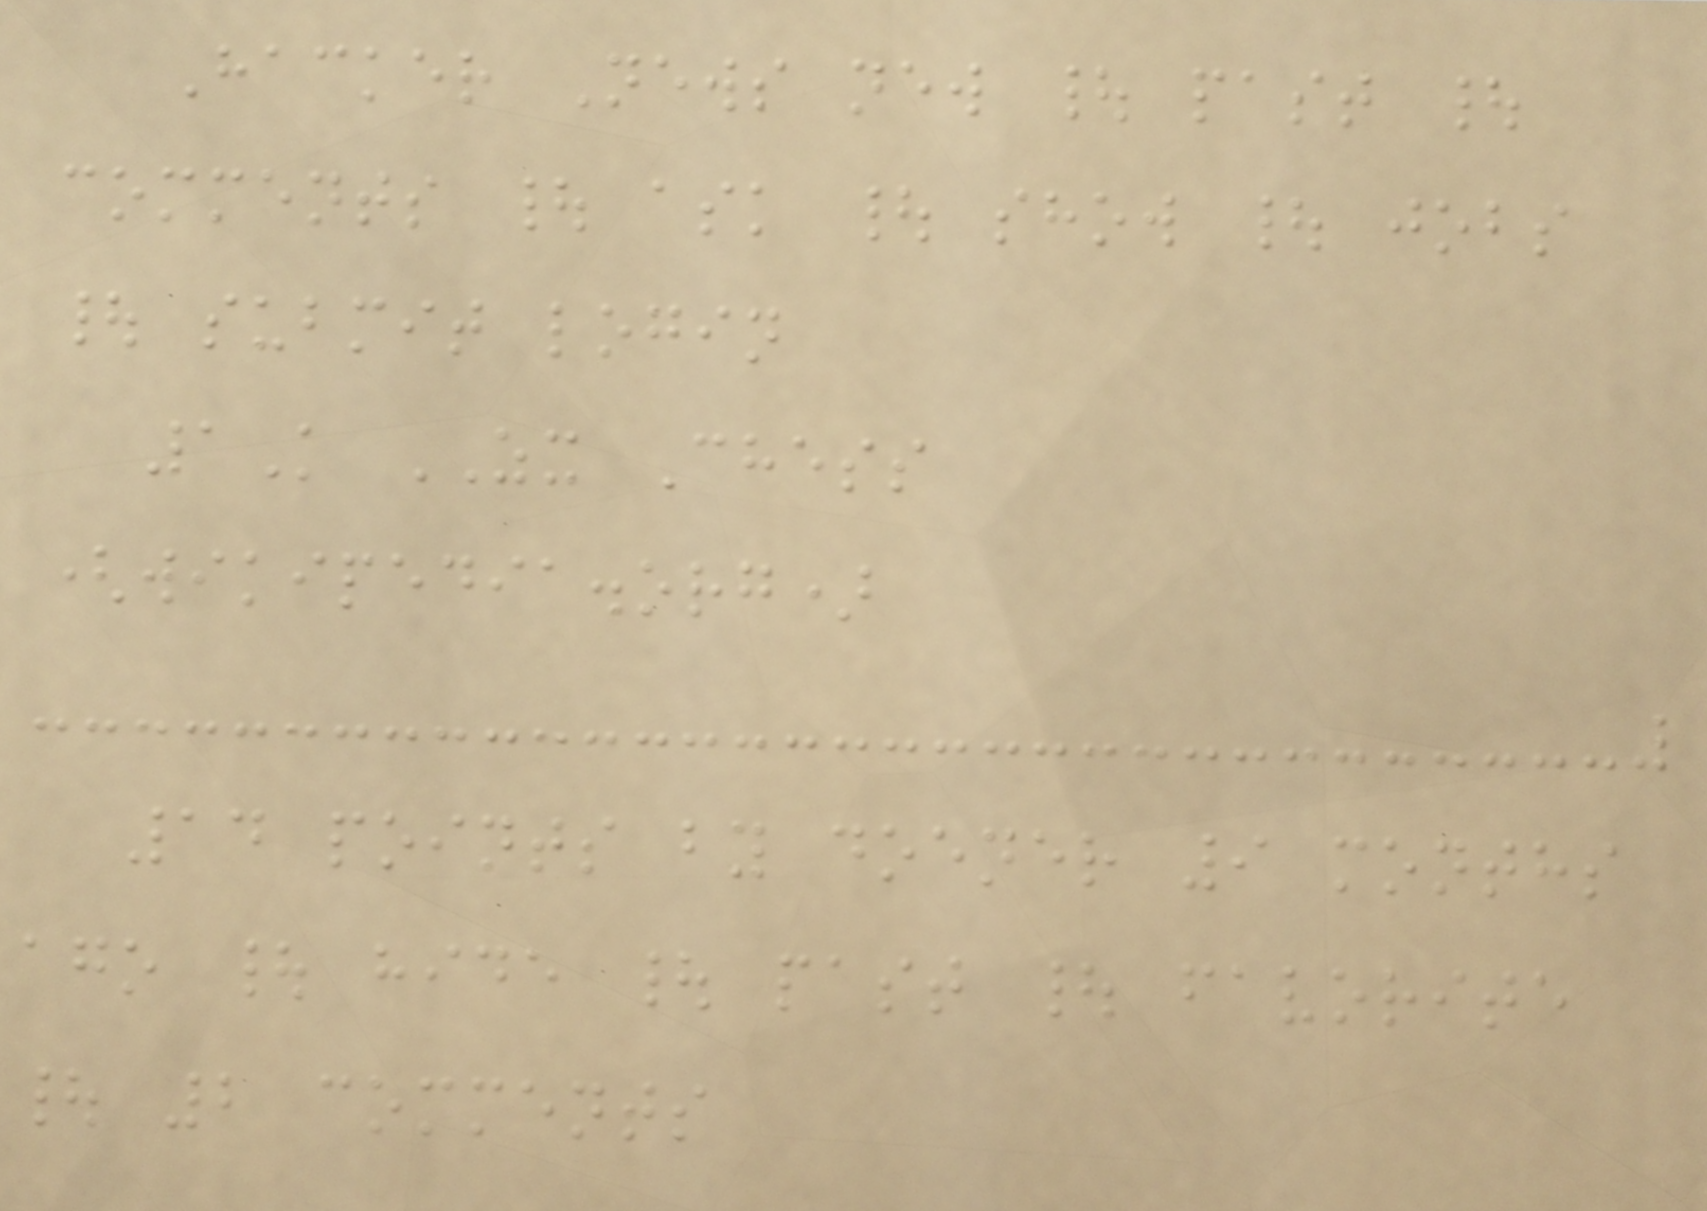Hacker News new | past |
comments | ask | show | jobs
| submit login
1K ZX Chess
(wikipedia.org)
14 points by doener 9 months
ago | hide | past | favorite
| 2 comments
